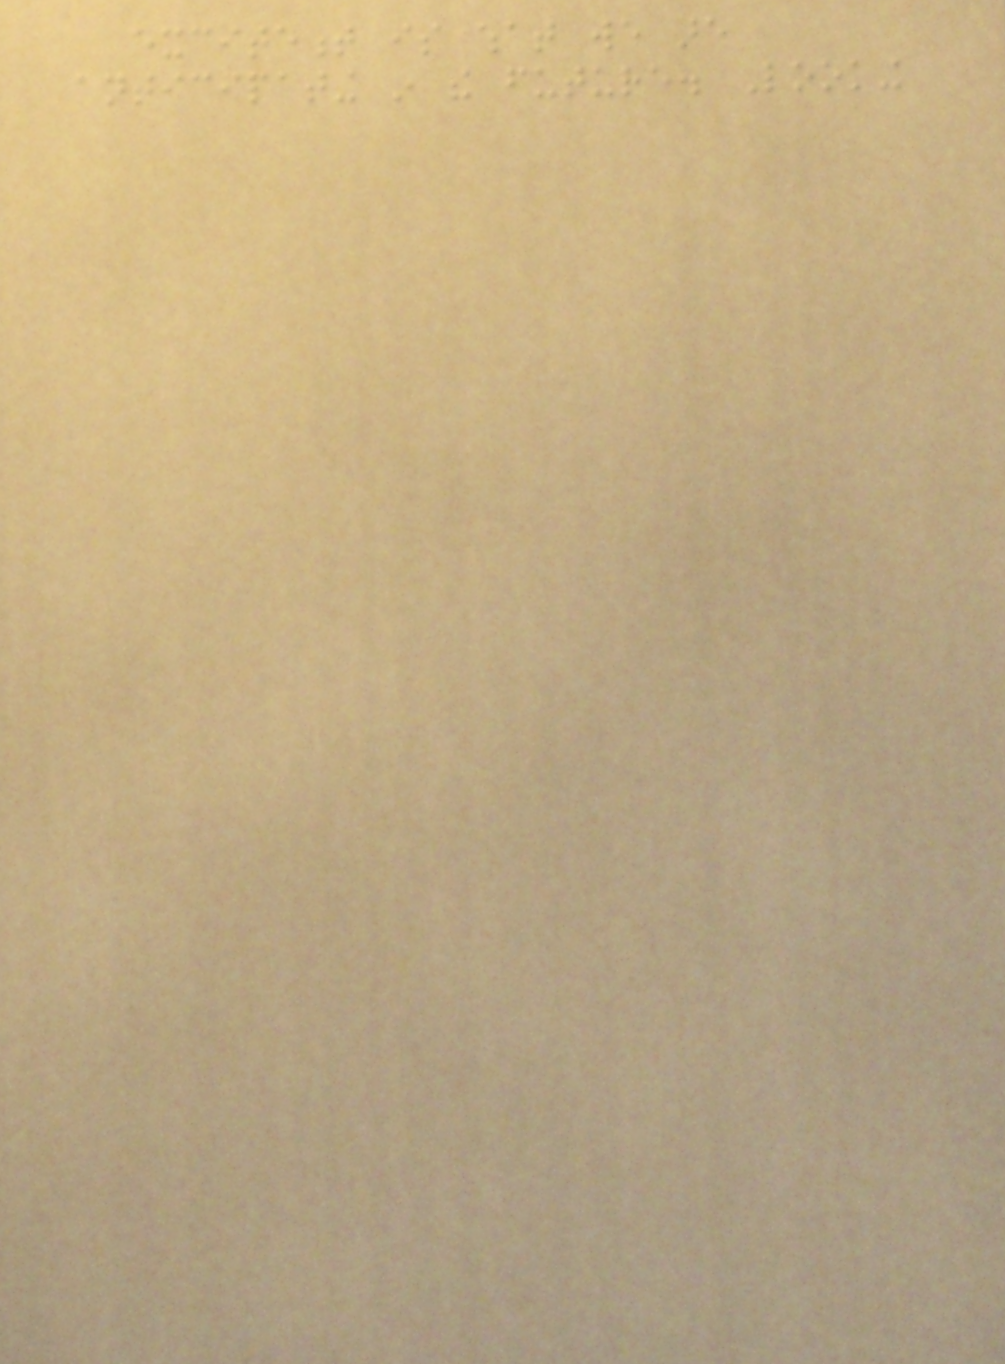excitement is what we are
anticipating in the future. Looking
